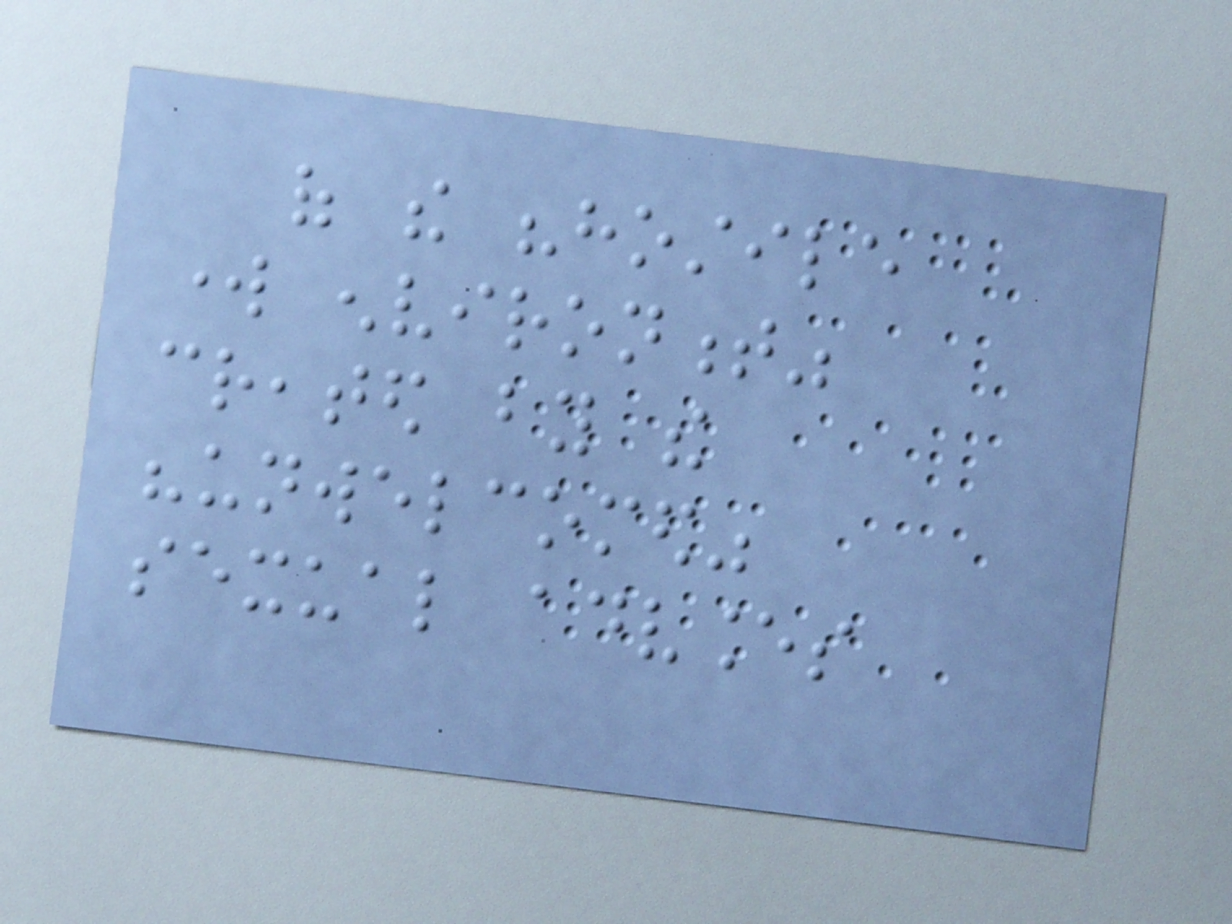of the "hostile
work environment"
created by the
"unwelcomed"
sexual advances
